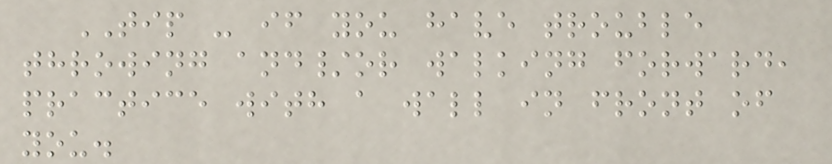TIP - if you have trouble
throwing and/or walking forward,
practice with a wall in front of
you.
